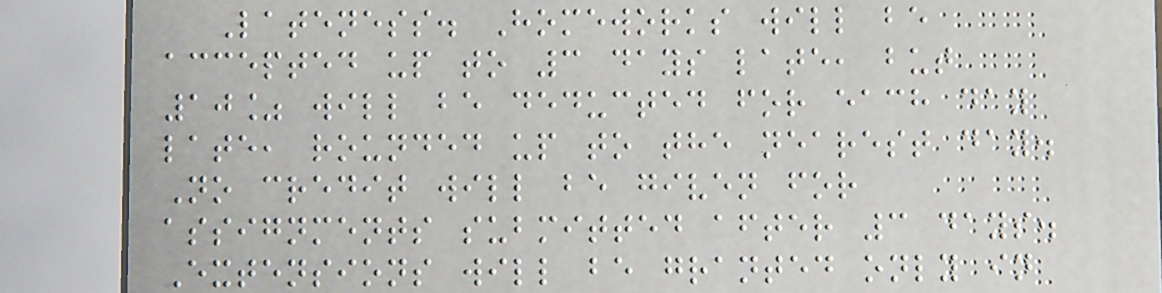Lateness. Homeworks will be
accepted up to 3 days late, but
10% will be deducted for each day
late, rounded up to the nearest day.
No credit will be given for
assignments submitted after 3 days.
Extensions will be granted only in
